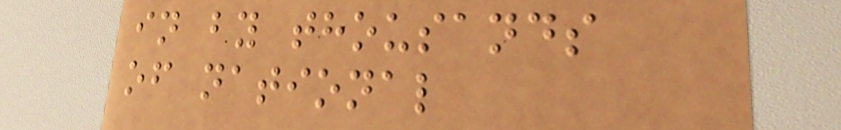in by thousands
of national
